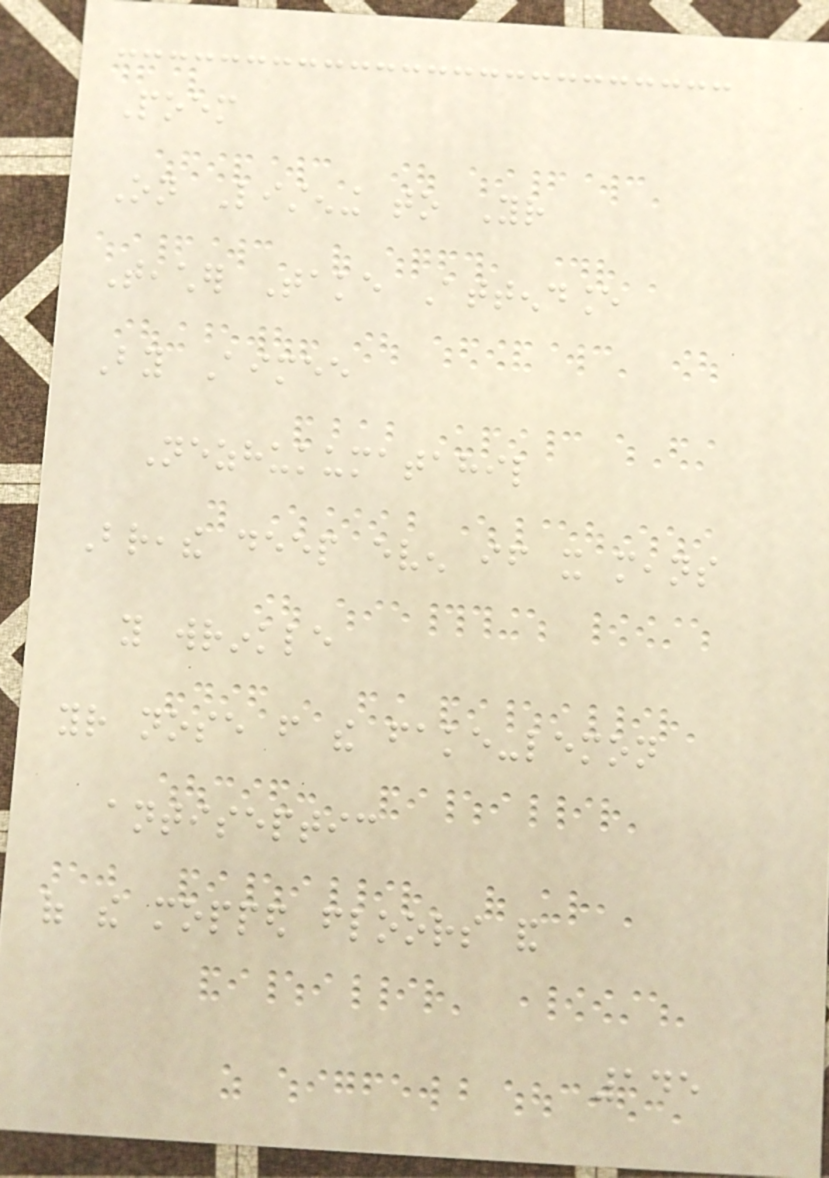Poem
On Listening to Your
Teacher Take Attendance
By Aimee
Nezhukumatahil
Breathe deep even if it means
you wrinkle
your nose from the fake-lemon
antiseptic
of the mopped floors and
145
